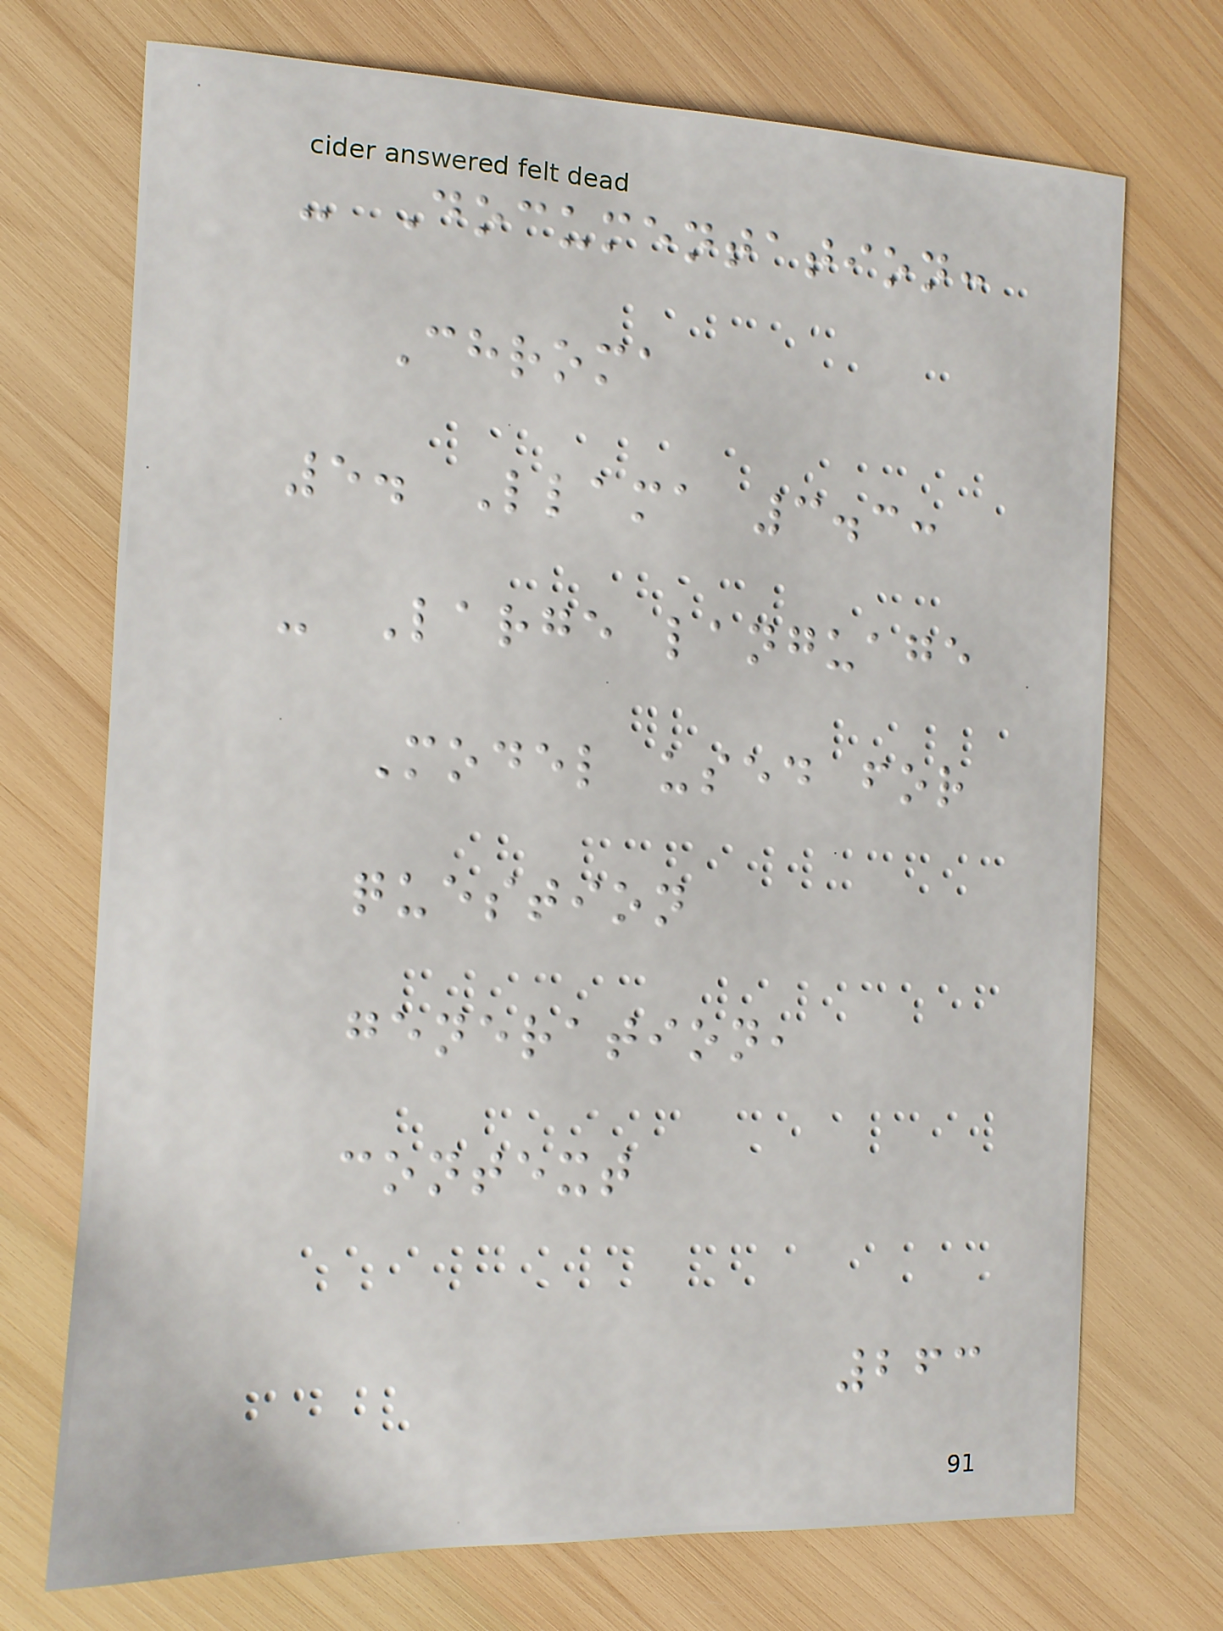- Documentation:
Chroma
5. Llama 3.3:
- Large language
Model used for
question
generation,
context
263
